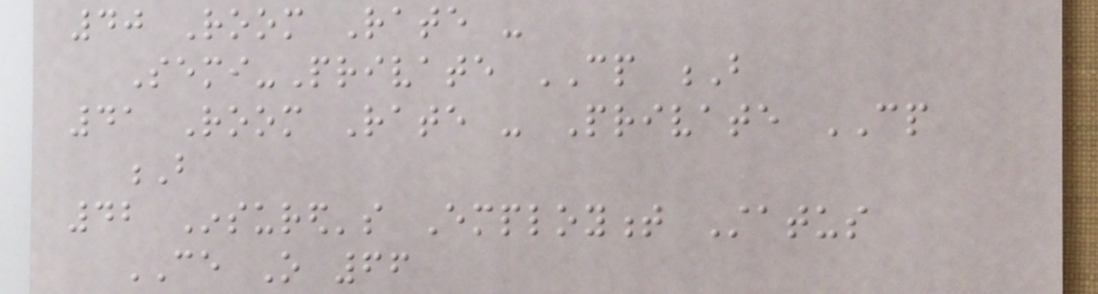40 Room Rate -
Semi-Private CP B
41 Room Rate - Private CP
B
42 Insured's Employment Status
CE O 66
